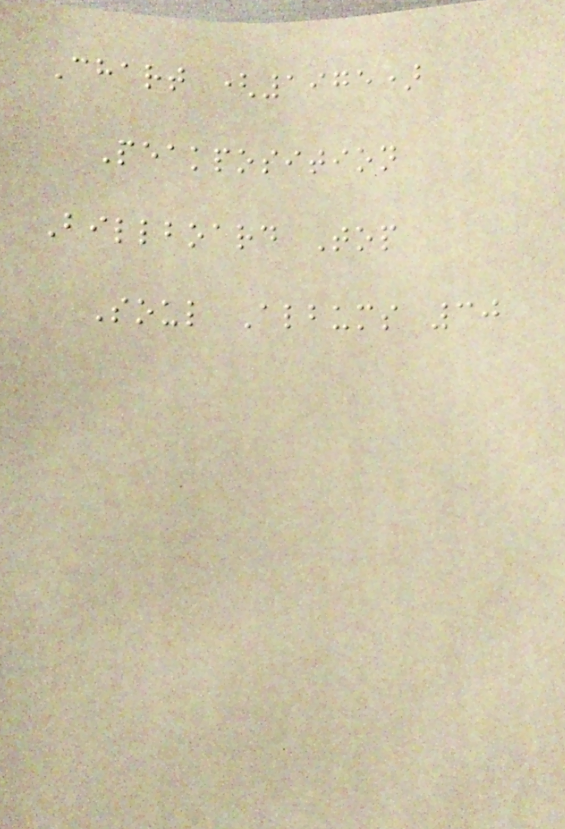Chart (1975)
Peakposition
Billboard Top
Soul Albums 30
